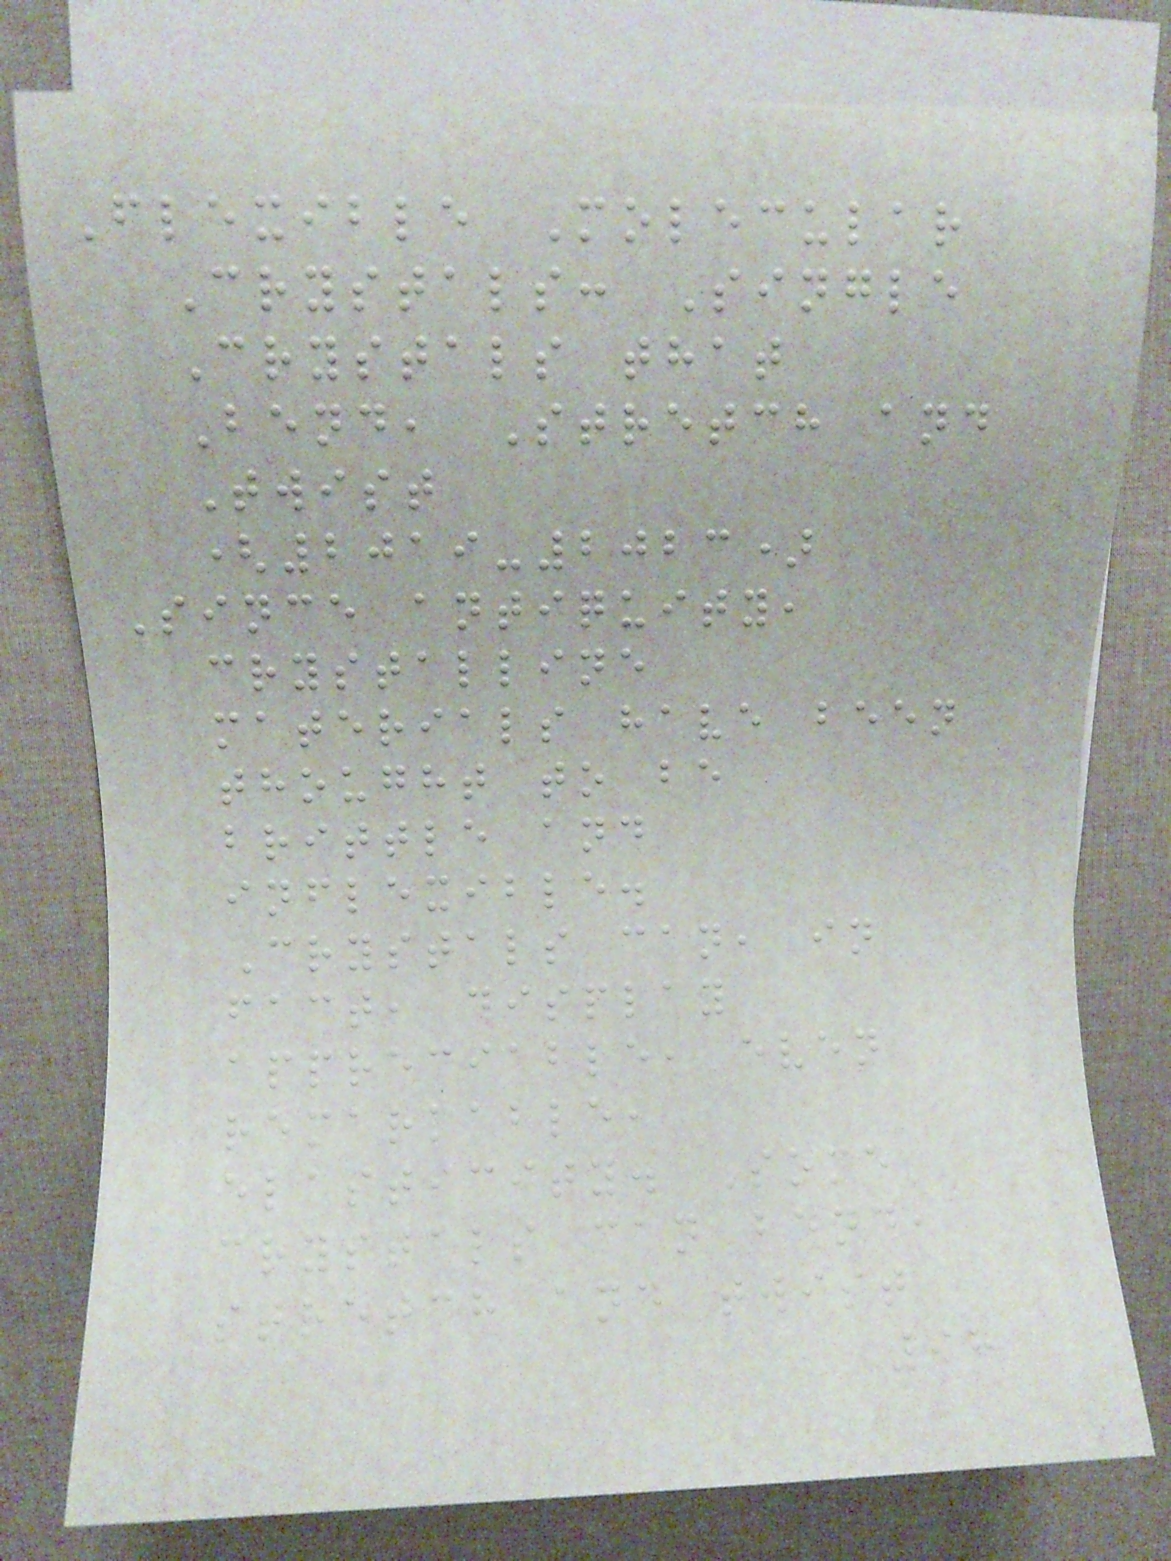Flexible Molecular
Crystals: Single
Crystals that
Bend, Stretch and
Twist
(2019-2023)
Since antiquity,
crystalline
materials have been
thought to be
brittle and
inflexible.
Crystals can, in
fact, display
appreciable, even
remarkable,
elasticity. Some
crystals can bend,
stretch and twist
98
